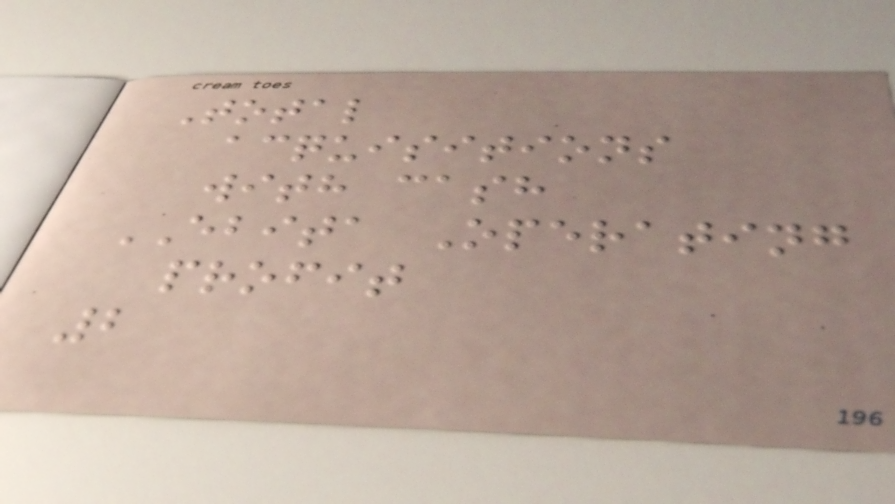Total
acquisitions
with cash
EBITA Operating
profit
2
